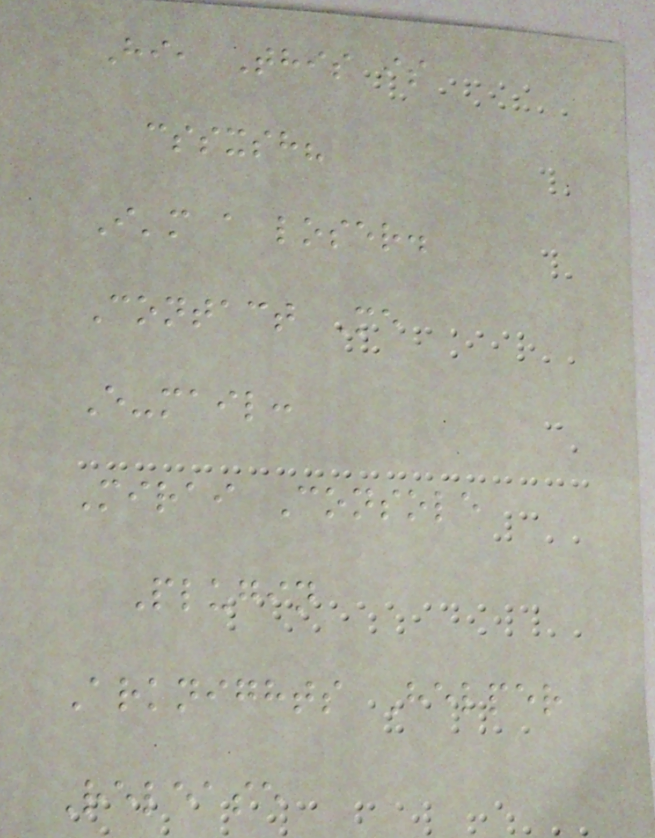Hi, This is
cssxsh?
I'm a loser.
Contact Me
E-mail:
Mirai Console
Plugin
Arknights Helper
Release
